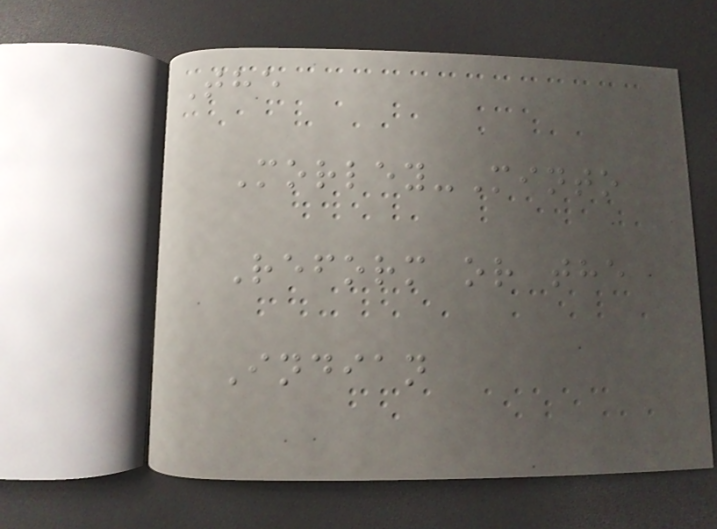The
Morley-Minto
Reform or the
Indian
